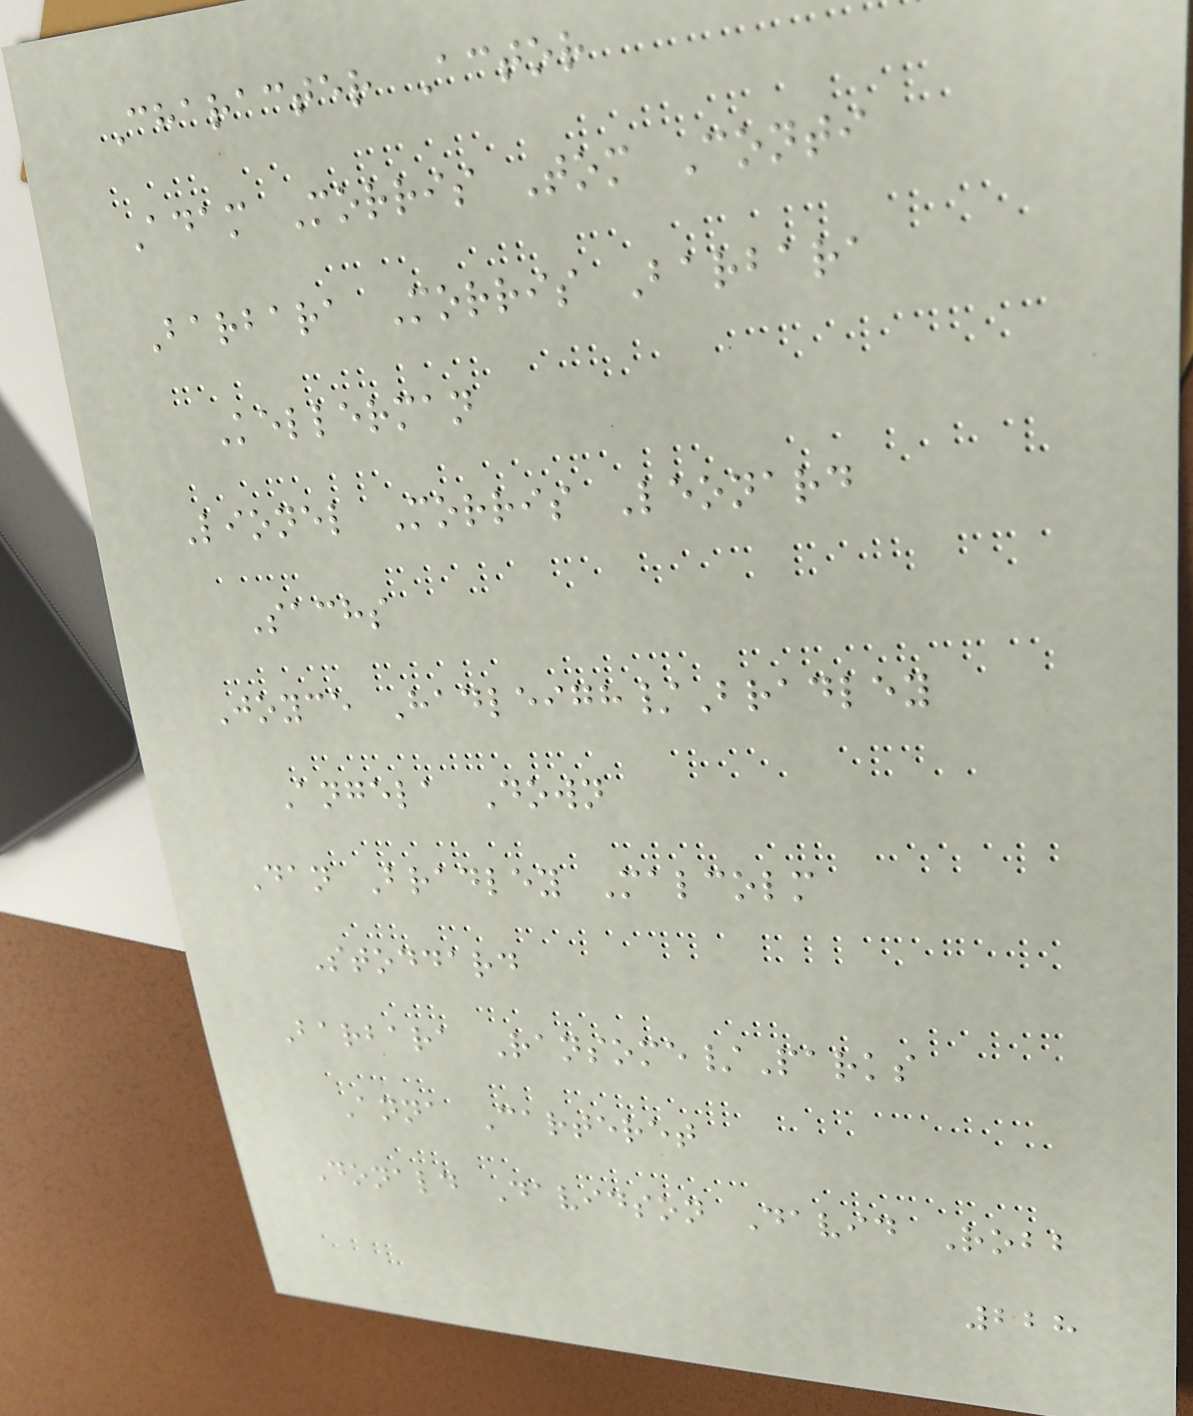Character Actor
Adam Morris Tom Conti
Barbara Morris Barbara
Kellerman
Lionel Morris Leonard
Sachs
Joyce Hadleigh/Bradley
Angela Down
Dan Bradley Malcolm
Stoddard
Barbara Ransome/Parks
Anna Carteret
Donald Davidson David Robb
228
